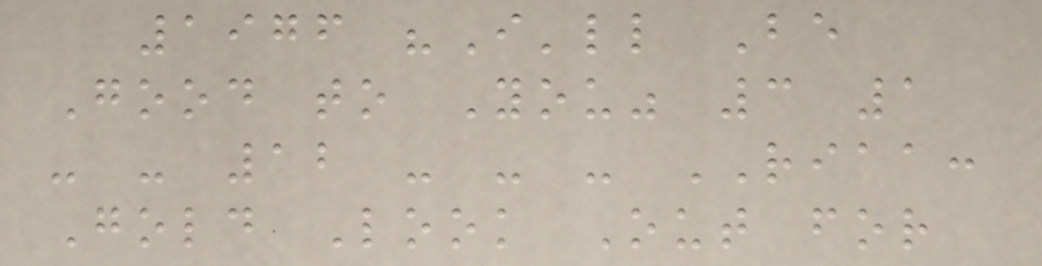1976 "I'll Be
Good to You" 3 1
- - 12 - - - RIAA:
Gold Look Out for
